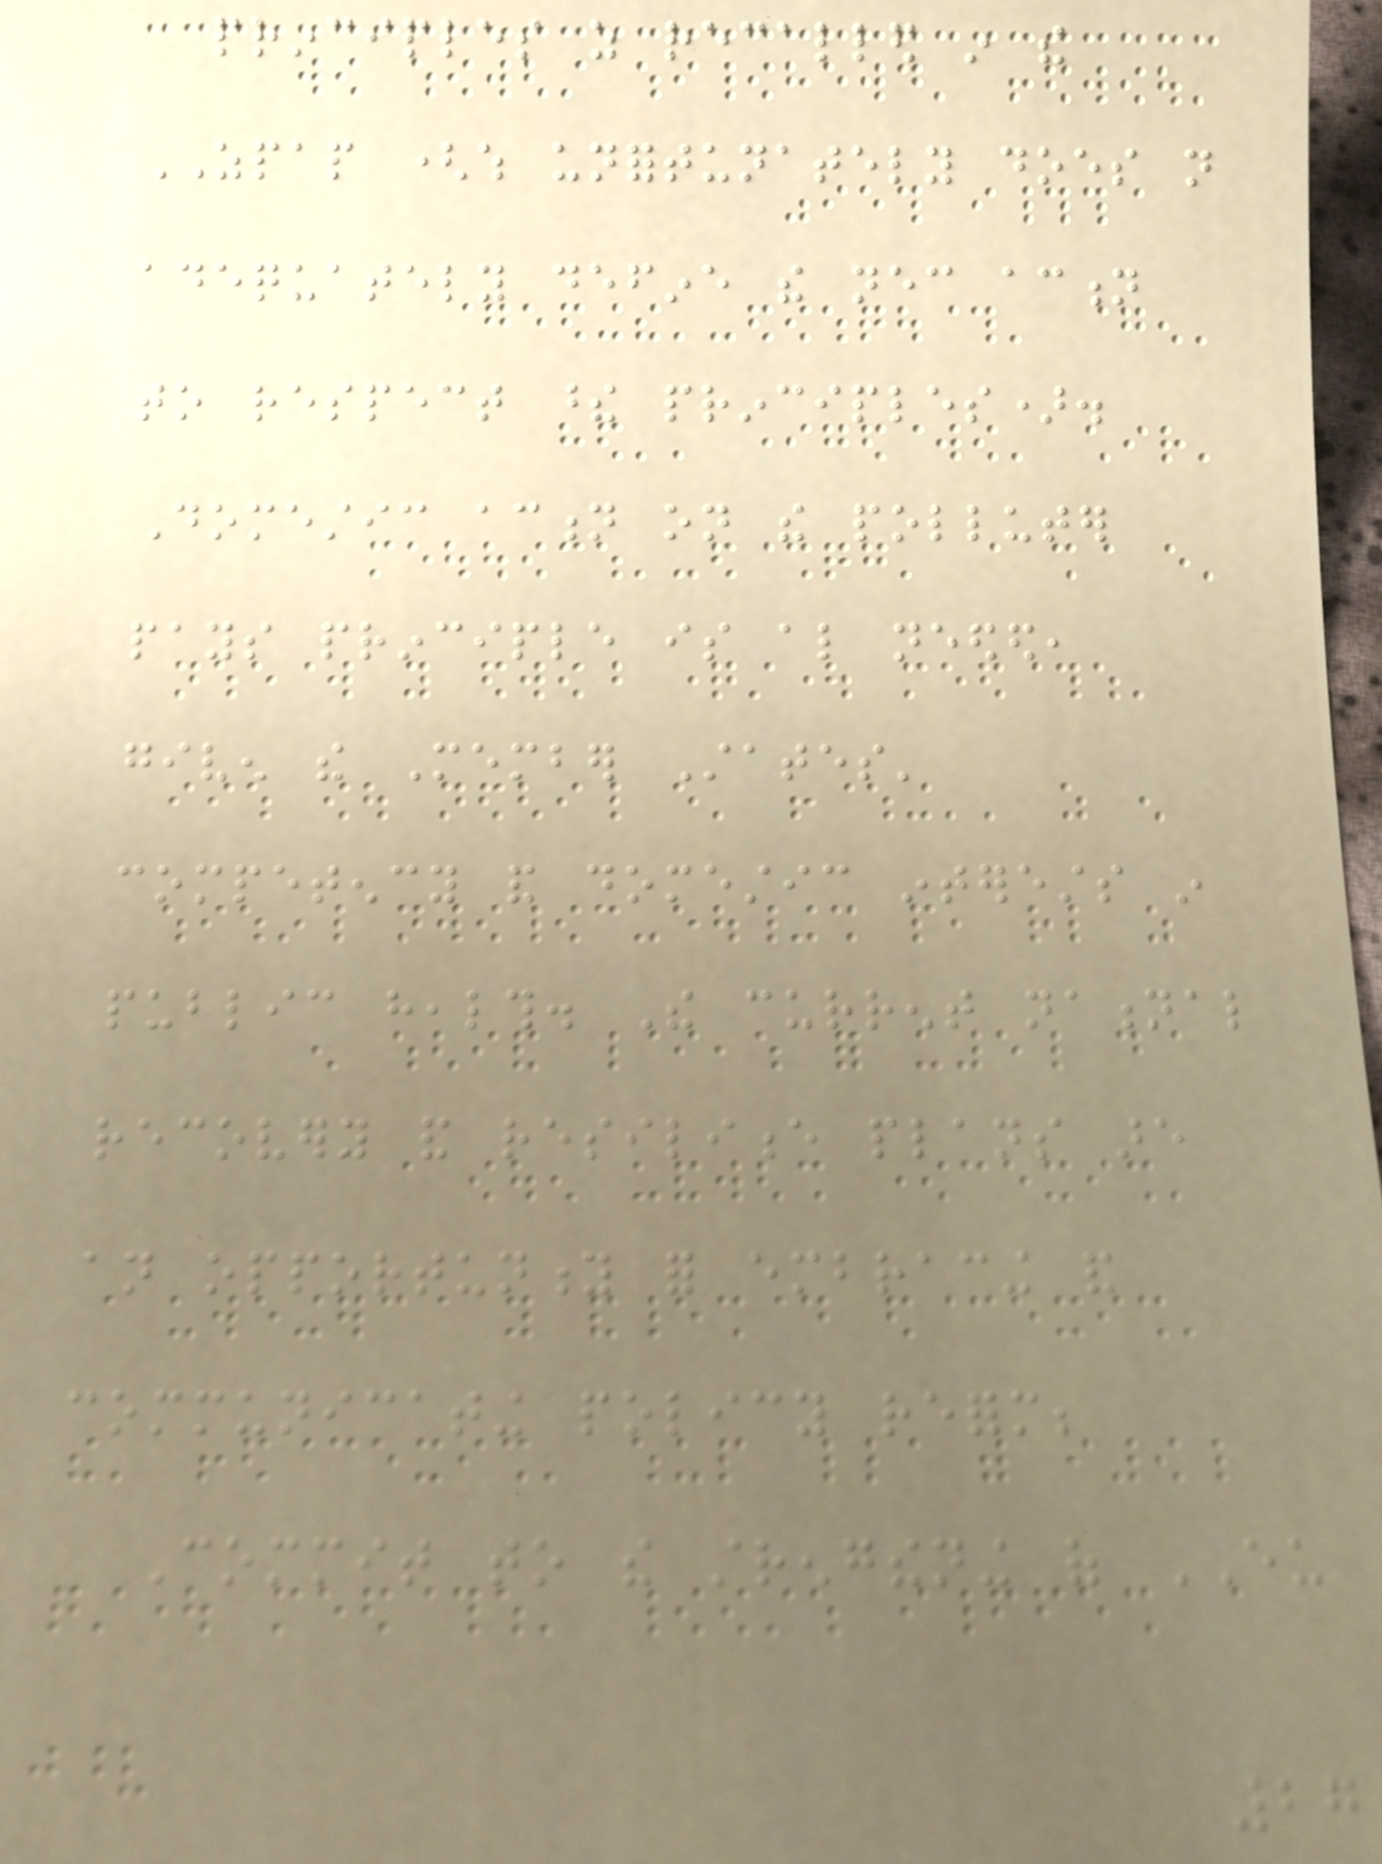principles as recalled in the
ZPAP (which unfortunately does not
adequately define the necessary action
to respect these principles).
Domestic action on the polluter
pays principle is also needed,
given the Member States'
competency and domestic interests in
public health. The current national
recovery and resilience plans are
an opportunity for embracing and
communicating policy reform;
Commit to the strengthening of EU
27
